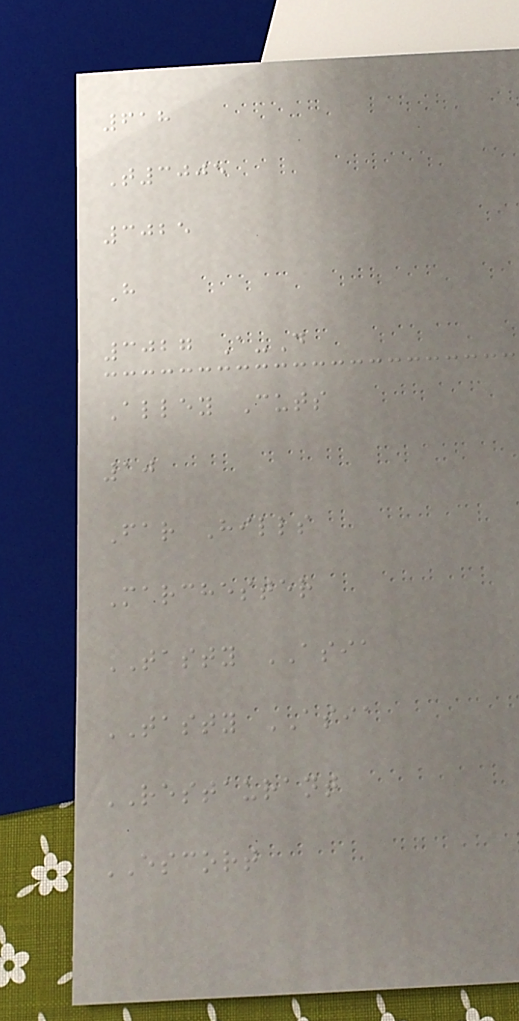618
T3005
3025
H
3027 A-D
Alley Cuts
10
Far Hills
Marchester
TASTY ASIA
TASTY ASIA
RESTAURANT
ESCORT
